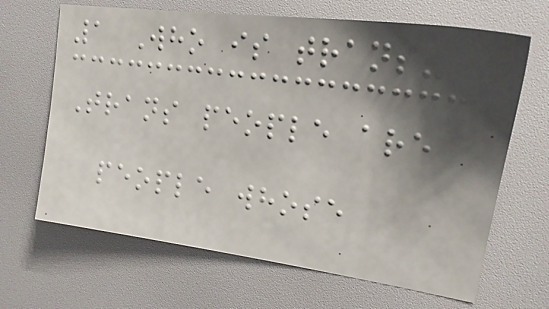1 Who is trans?
Trans people are
people whose
